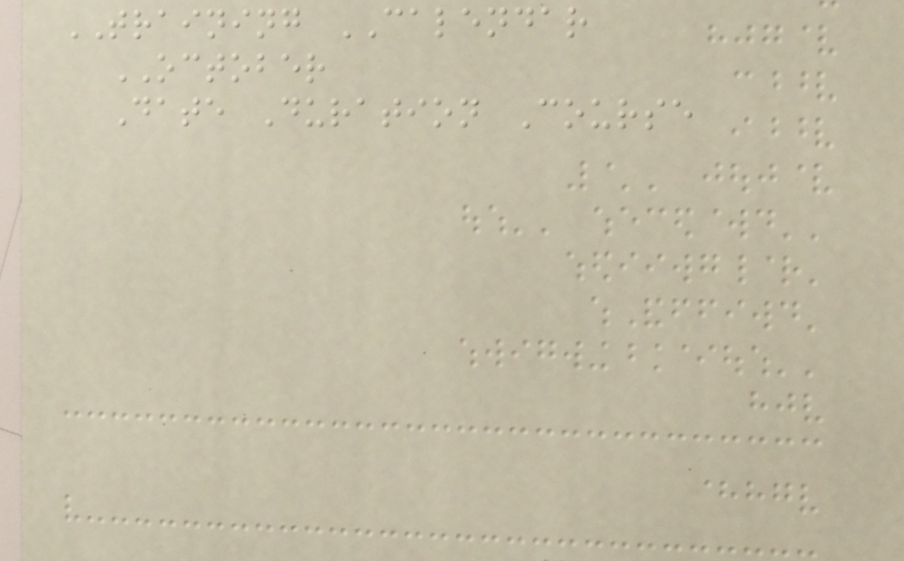TRAINING CALENDAR
OCTOBER
Date Duration Course
